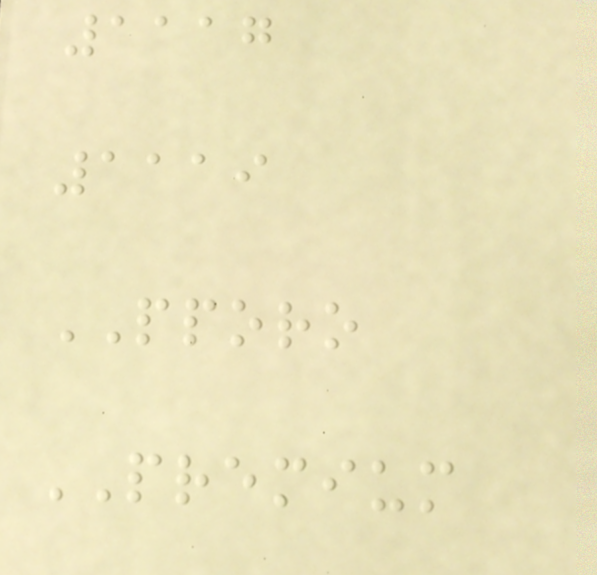1117
1119
PPORO
PREMIUM
